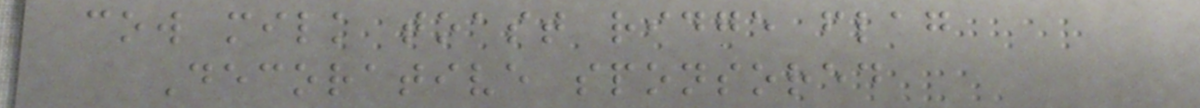cow milk toast ridge flag
Decorative sponsored
